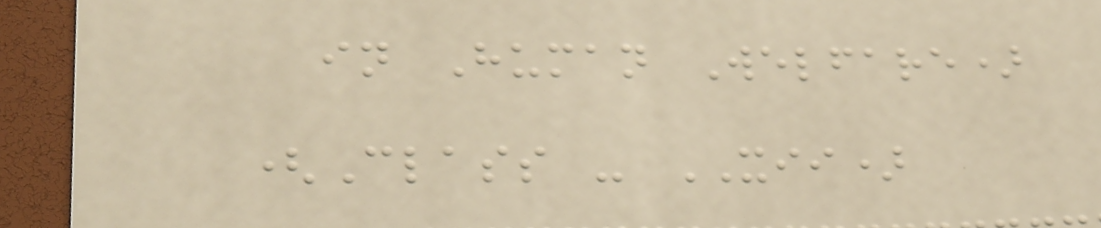in Human Welfare)
(Class - XII)
